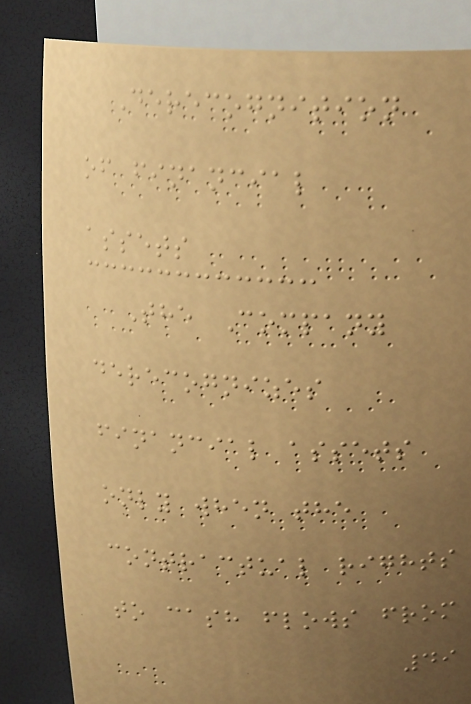Derecognition
of financial
assets
The Company
derecognizes
financial assets
only when the
contractual rights
to cash flows from
49
